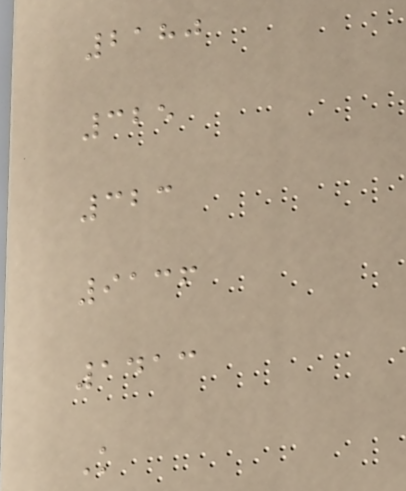2180
325
323
9136
1413
K
